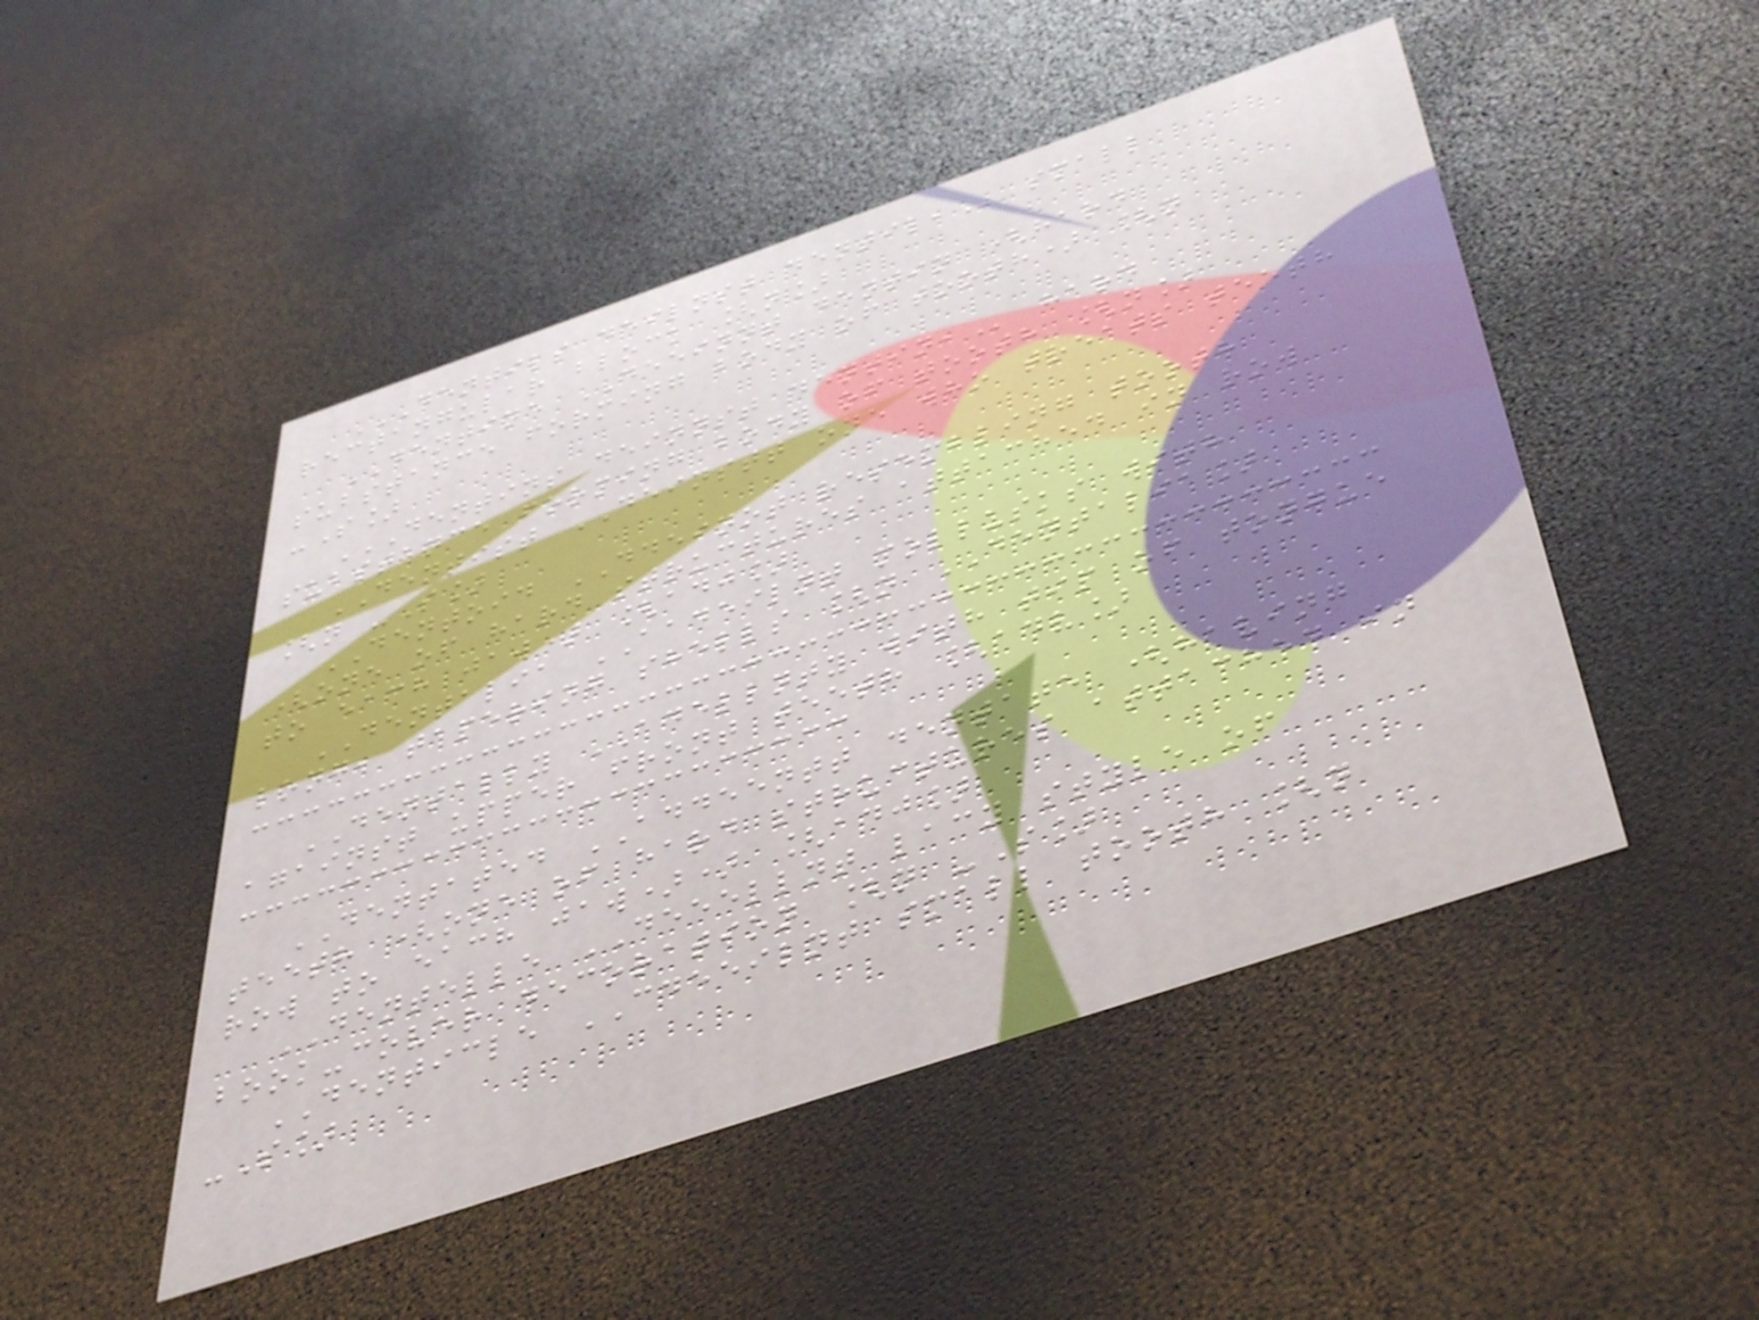DENTILS DEILNST DENTIL, small
rectangular block [n]
DENTINE DEEINNT dentin (hard
substance forming body of tooth) [n
-S]
DENTINS DEINNST DENTIN, hard
substance forming body of tooth [n]
DENTIST DEINSTT one who treats teeth
[n -S]
DENTOID DDEINOT resembling tooth
(one of hard structures attached in row
to each jaw) [adj]
DENTALIA AADEILNT mollusks with
long, tapering shells [n DENTALIA]
DENTALLY ADELLNTY with tip of tongue
against upper front teeth [adv]
DENTATED ADDEENTT dentate (having
teeth (one of hard structures attached in
row to each jaw)) [adj]
DENTELLE DEEELLNT lacy style of
book-cover decoration [n -S]
DENTICLE CDEEILNT small tooth [n
-S]
